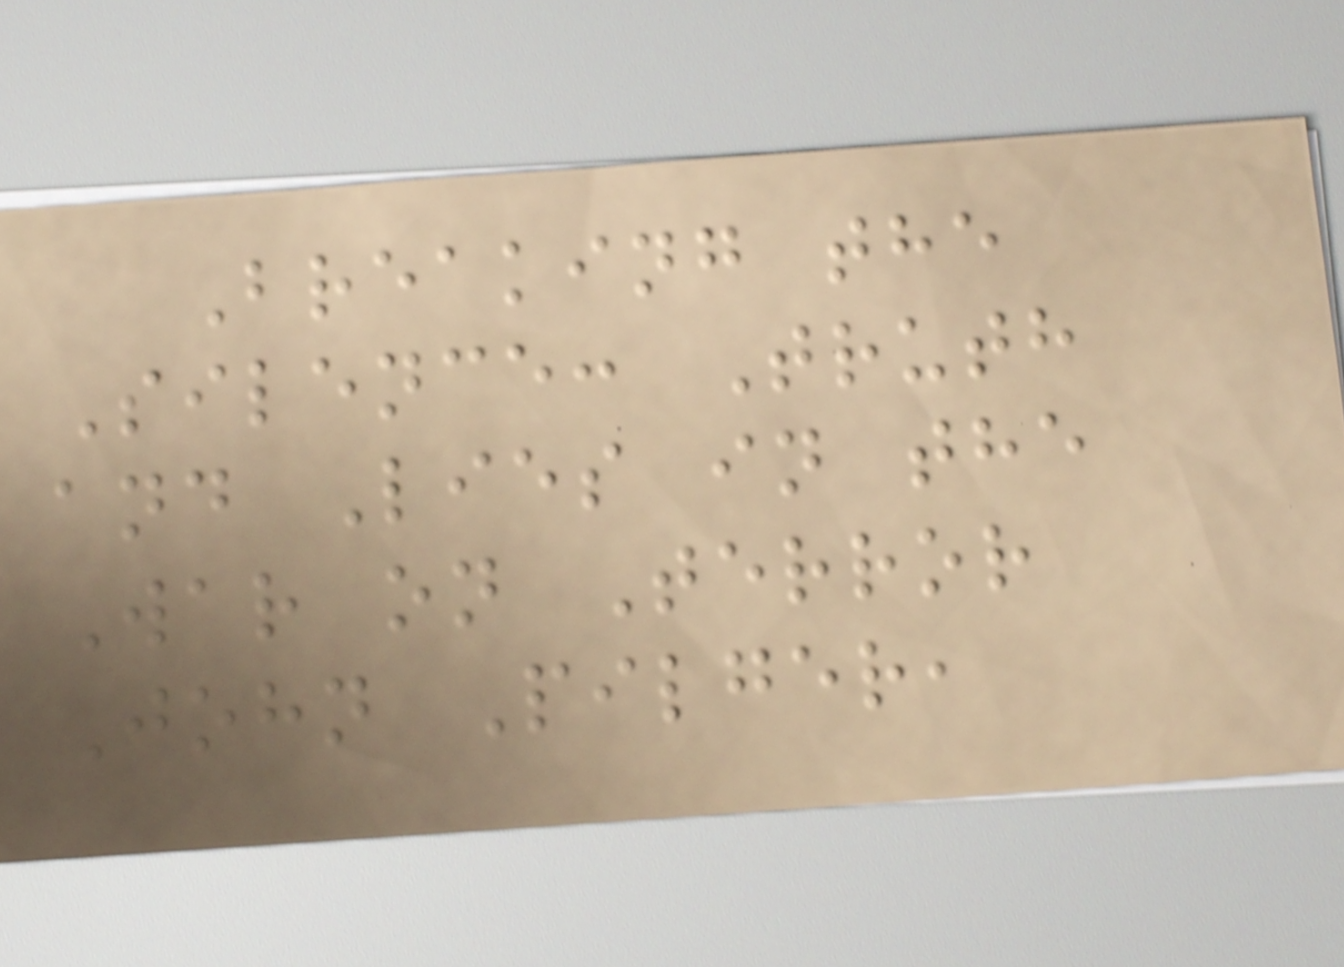Breaking the
Silence: Truth
and Lies in the
War on Terror
John Pilger,
